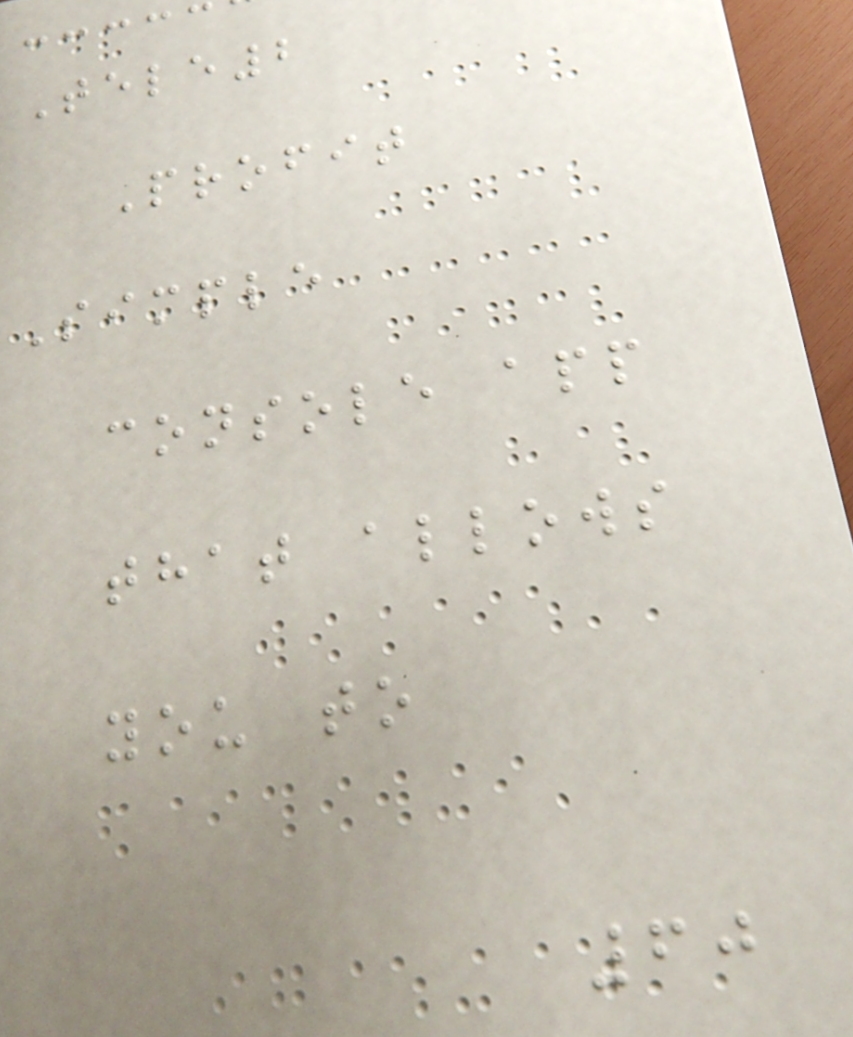Tele2
Profit
Simple
console app
that allows
you to
60
